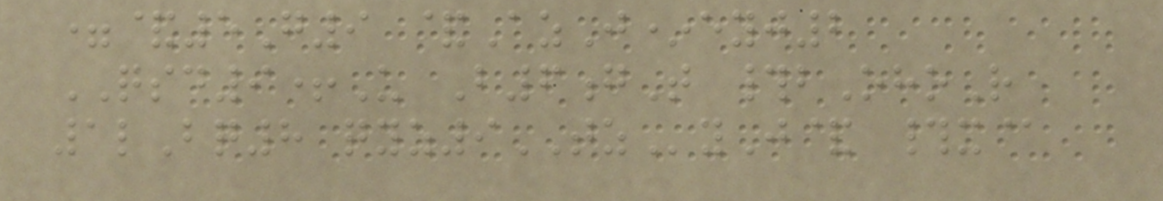=&5G9 &AzJ*eyj2
QSD9+U B6gT #bOhoR
1lBq8 qyz9TZyJ& #x@
